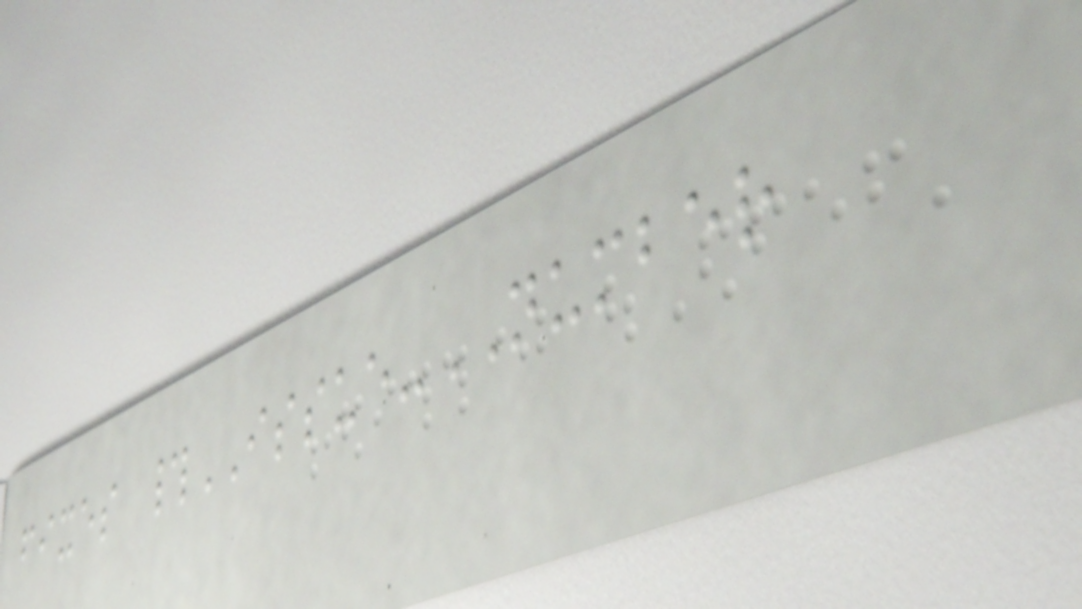fixes #ISSUE-NUMBER
